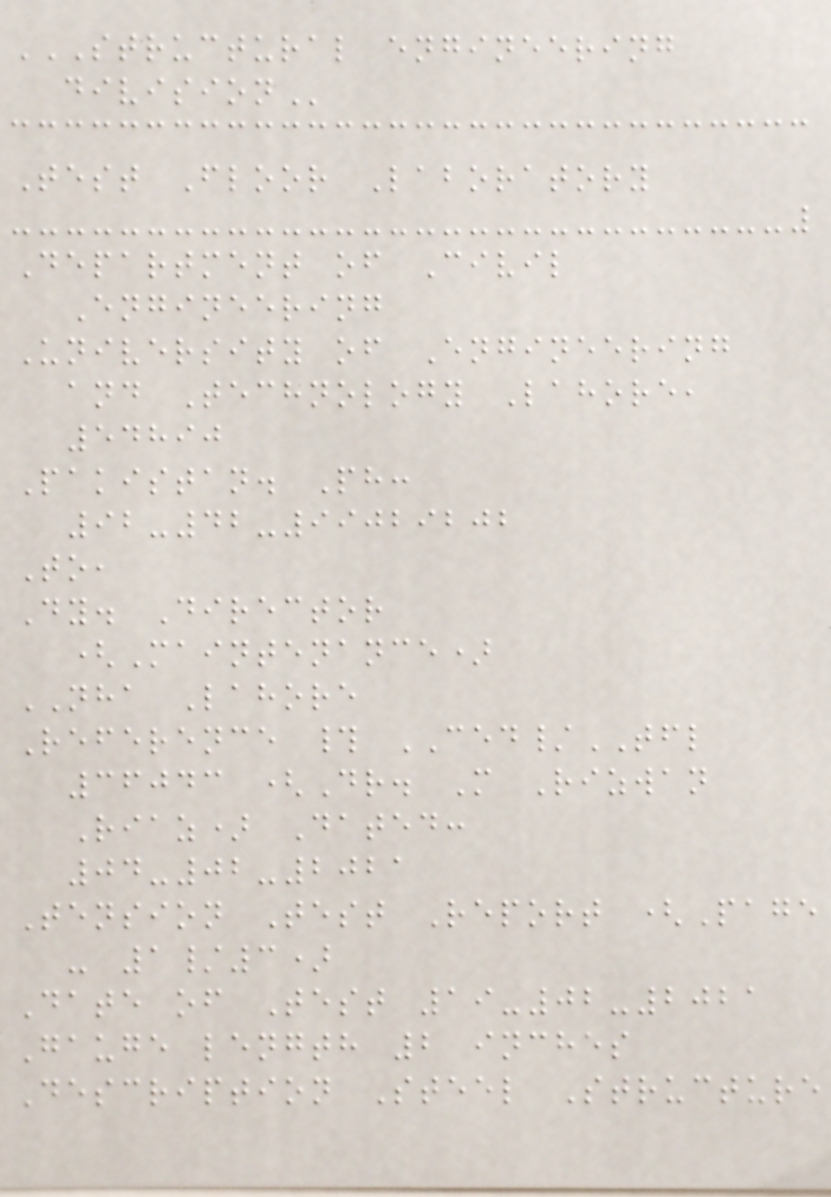STRUCTURAL ENGINEERING
DIVISION
Test Floor Laboratory
Department of Civil
Engineering
University of Engineering
and Technology Lahore,
54890
Pakistan. Ph:
92-42-99029202
To,
Dy. Director
(Maintenance)
NHA Lahore
Reference # CED/TFL
36043 (Dr. M Rizwan
Riaz) Dated:
04-02-2021
Tension Test Report (Page
- 1/3)
Date of Test 19-02-2021
Gauge length 2 inches
Description Steel Structure
